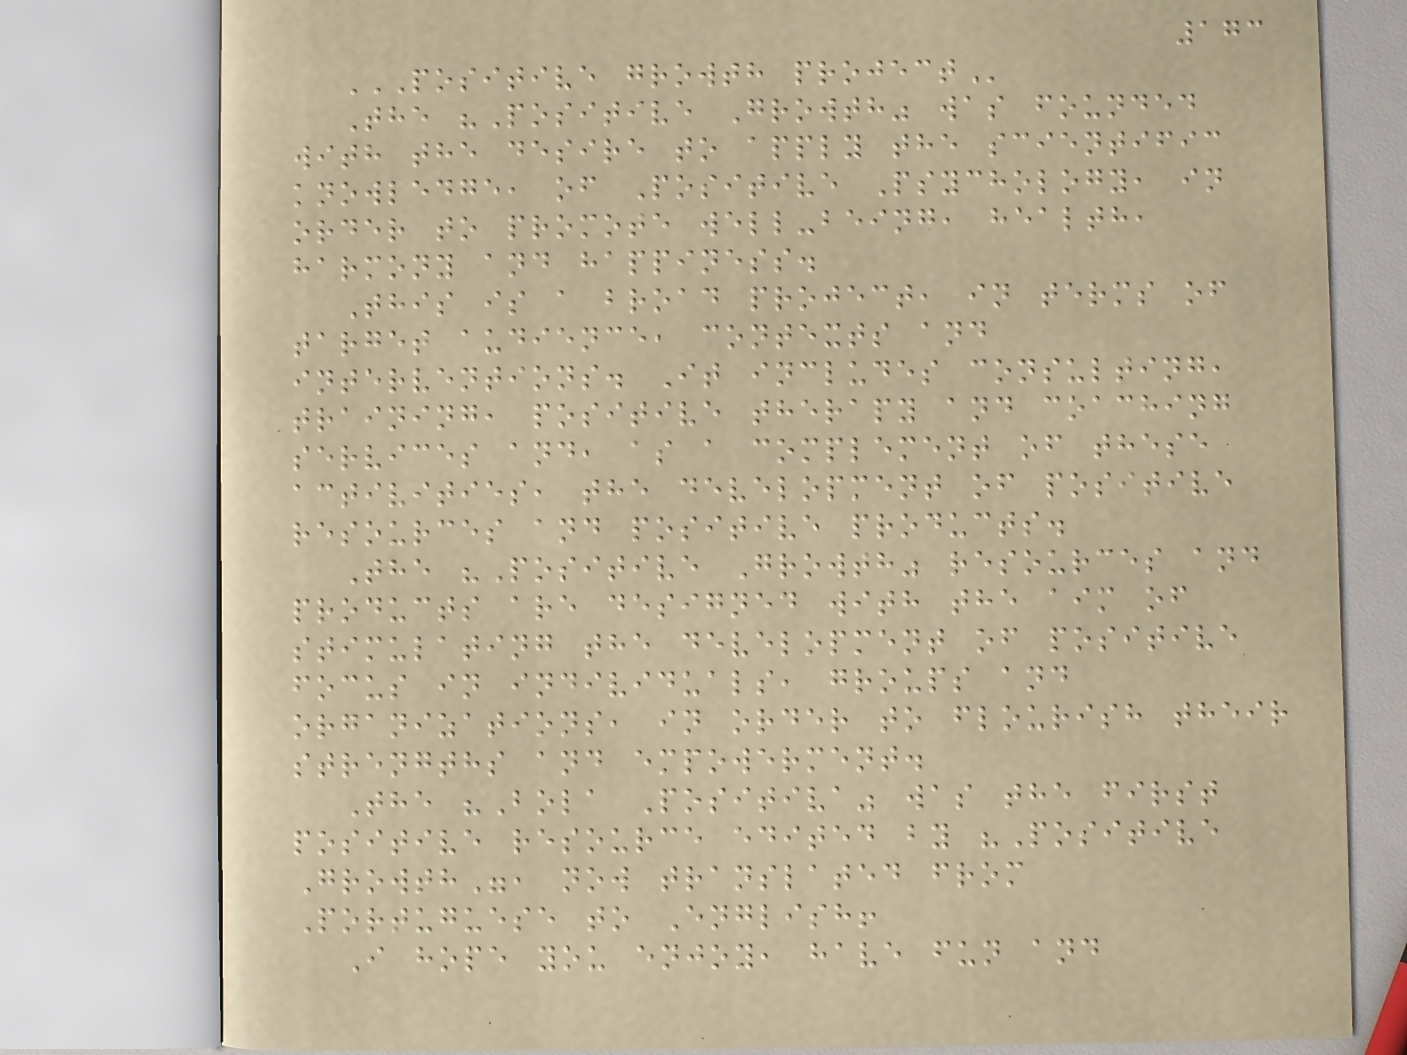173
POSITIVE GROWTH PROJECT
The "Positive Growth" was founded
with the desire to apply the scientific
knowledge, of Positive Psychology, in
order to promote well-being, health,
harmony and happiness.
This is a broad project, in terms of
target audience, contexts and
interventions. It includes consulting,
training, positive therapy and coaching
services and, as a complement of these
activities, the development of positive
resources and positive products.
The "Positive Growth" resources and
products are designed with the aim of
stimulating the development of positive
focus in individuals, groups and
organizations, in order to flourish their
strengths and empowerment.
The "Bola Positiva" was the first
positive resource edited by "Positive
Growth", now translated from
Portuguese to English!
I hope you enjoy, have fun and
